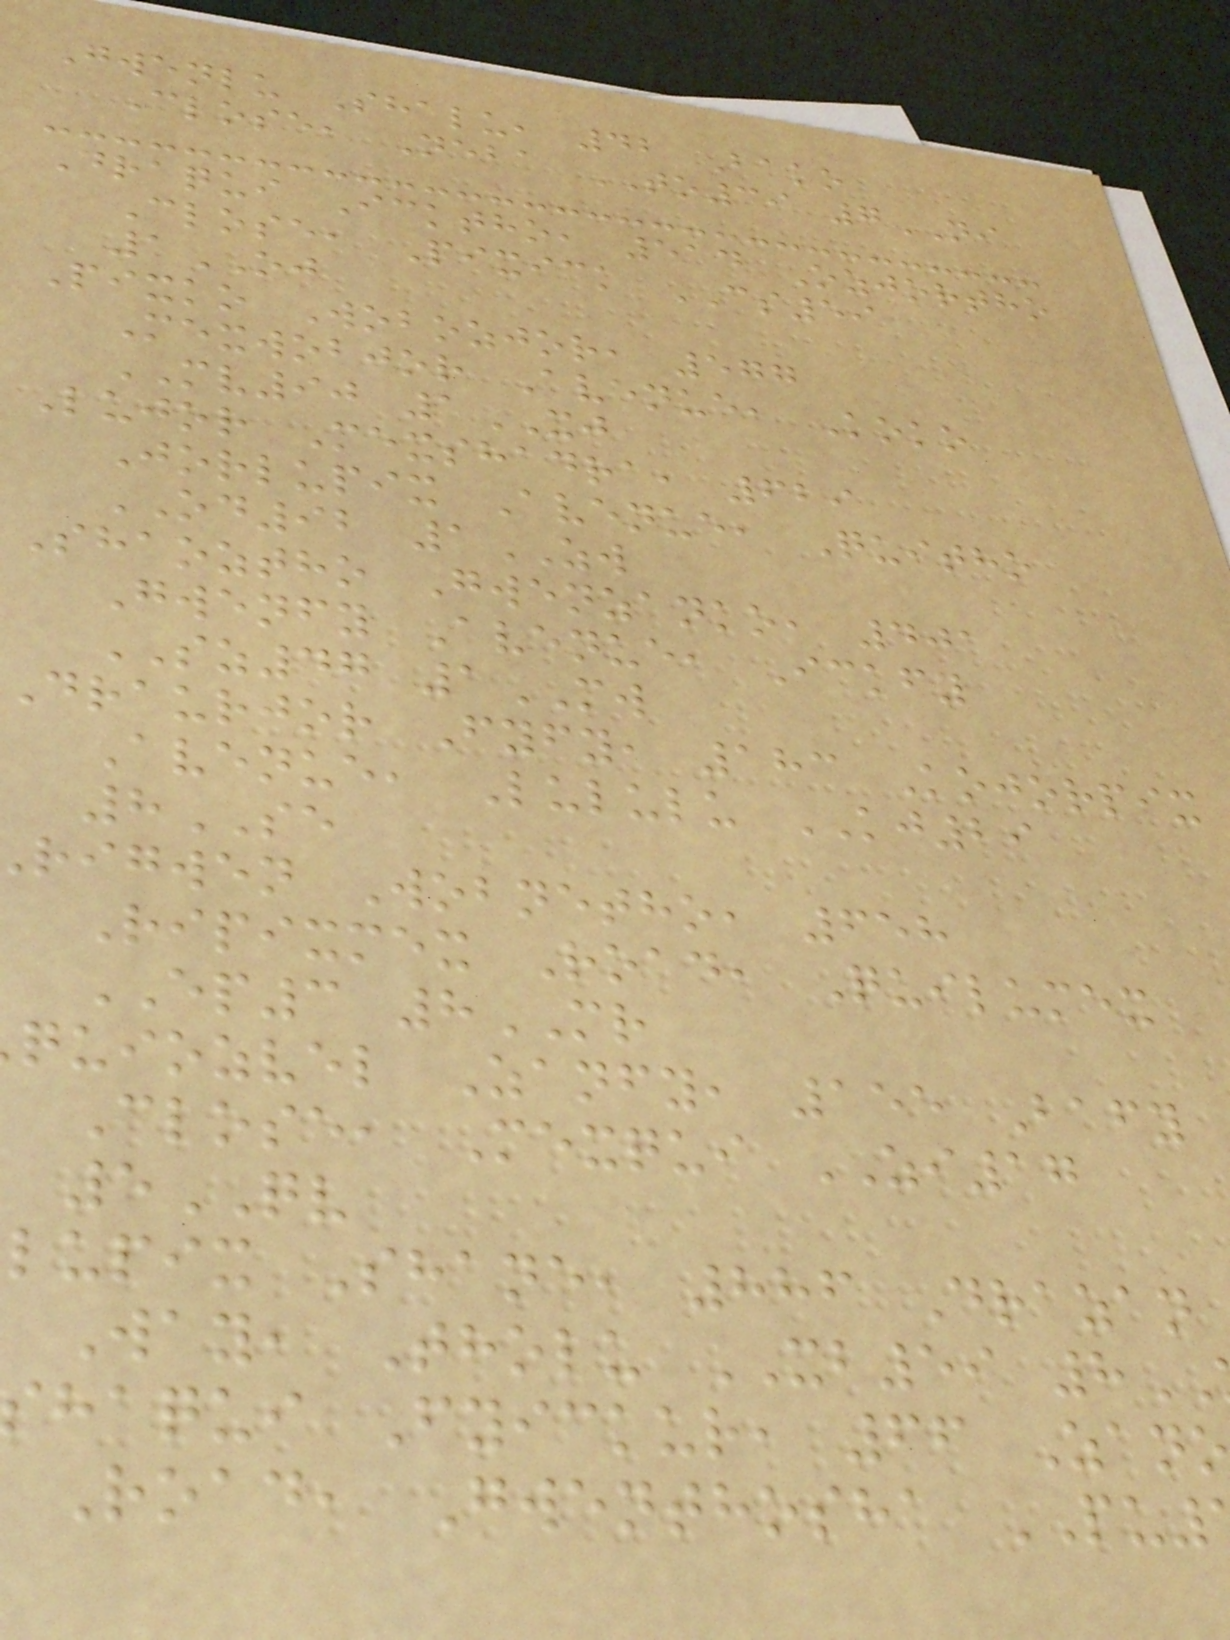Gwenlu Shalu, 42 Bako
Close, Neba TO39 7NI
Draqui Icktho, 514 Ozjortho
Close, Pixick CS59
1OJ
Pixko Wobozjor, 577
Mexwobjor Avenue, Koko
MV90 1XJ
Lujor Mexshadra, 629
Jorlupix Avenue, Quitho
OD92 1ZW
Shaoztho Gwenzanko, 401
Gwenfy Avenue, Ickfy
SZ47 1MW
draurjor Fyfy, 183 Kojorpix
Avenue, Lululu KJ29
8SE
rigwen Wobnetho, 658
Ripixmex Road, Quilumex
EP3 8MR
quiozvel Zanfy, 155 Bafy
Close, Mexqui ZI17
5QV
lupix Shane, 886 Drazan
Way, Tholu XB59 8
haqui Fyickur, 66 Zan
Road, Gwenthosha PU
